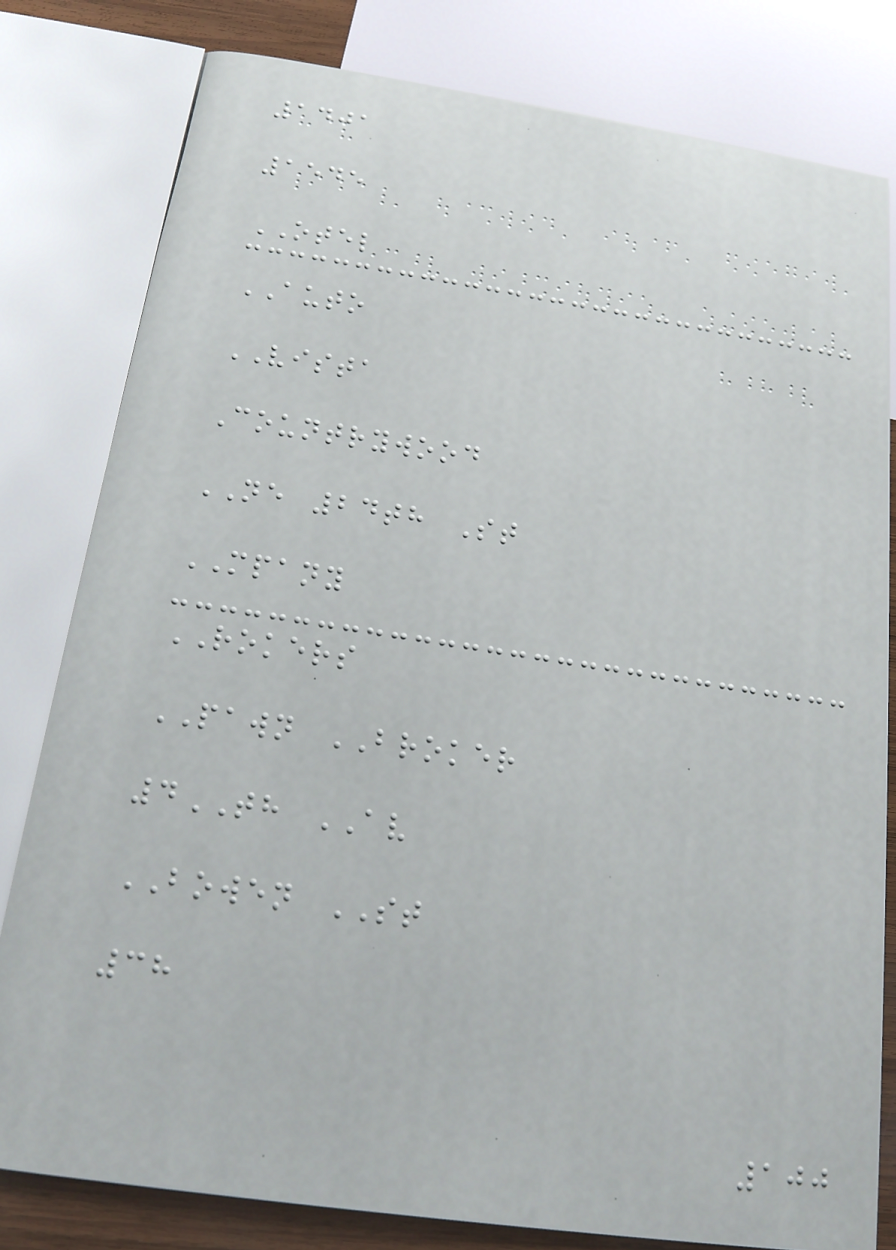1401
1545
OTEL
AUTO
VISTA
Countrywood
NE 24th St
MPANY
ROKERS
PAWN BROKER
4TH AV
BOWEN ST
38
100
